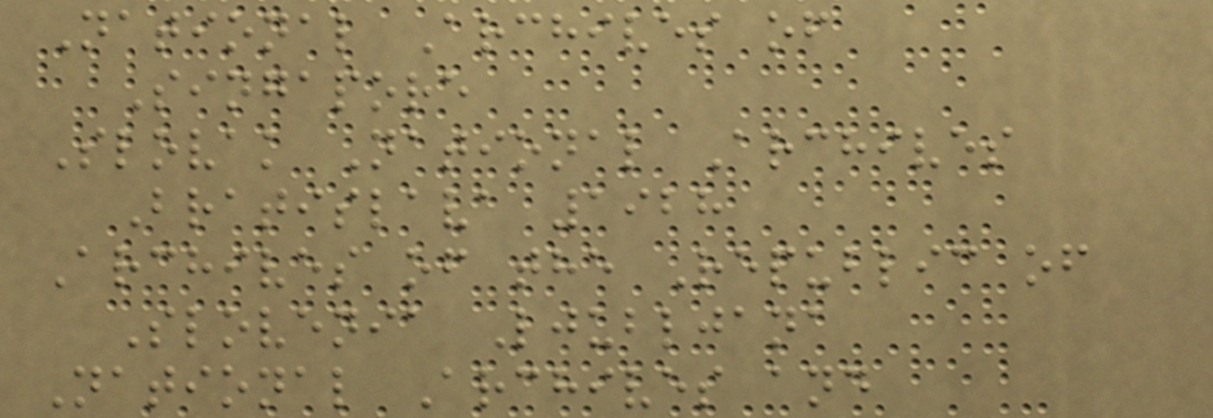National Archives of
Singapore
Slovak National Archives
Bratislava 1928
Archives of the Republic of
Slovenia Ljubljana
National Archives and
